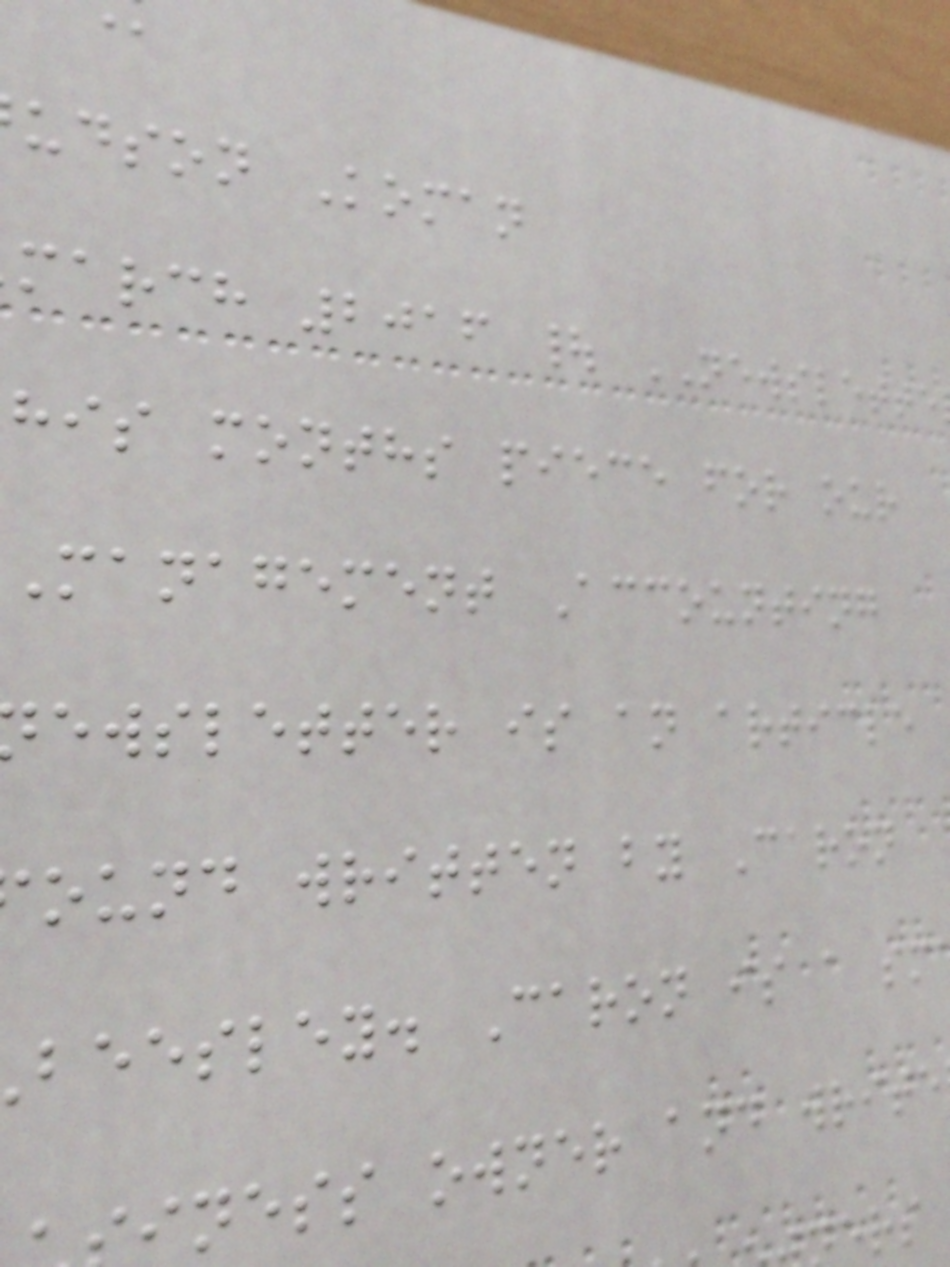udson Koman
march 2016 | NEWSLETTE
his months piece for our
Management Accounting
ewsletter is an article
ound written by Caron
beesley. Caron is a sm
iness owner and write
